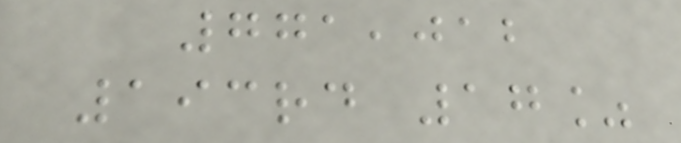771,012
193rd 17%
